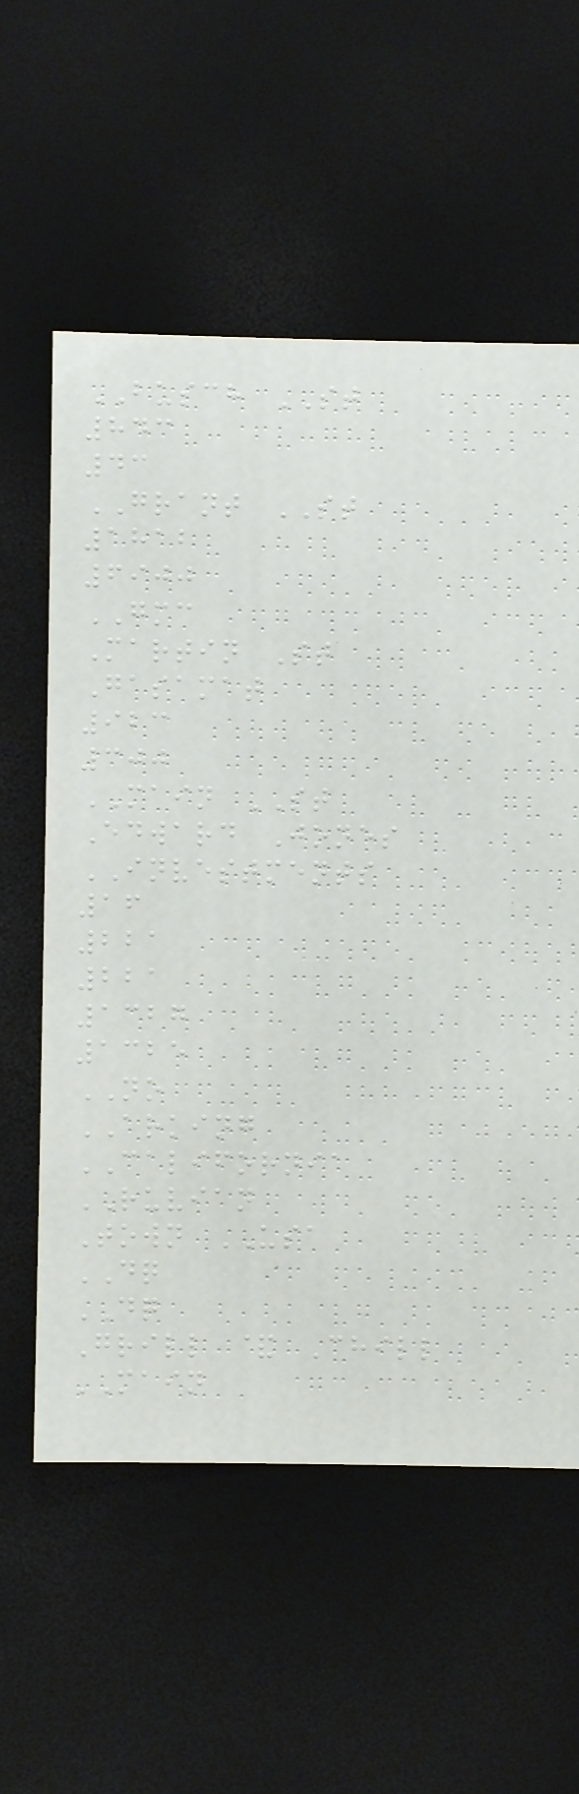BUSCH ST
843
43
GRANT ST
1812
6900
GMC
Martin St
Gasamat
923
300
MAIN ST
Edward Jones
INVESTMENTS
16
221
221
1327
1325
NO
ARKING
CALIFORNIA
RUVIAN
Town USA
DQ
DQ
Grill & Chill
MAIN
